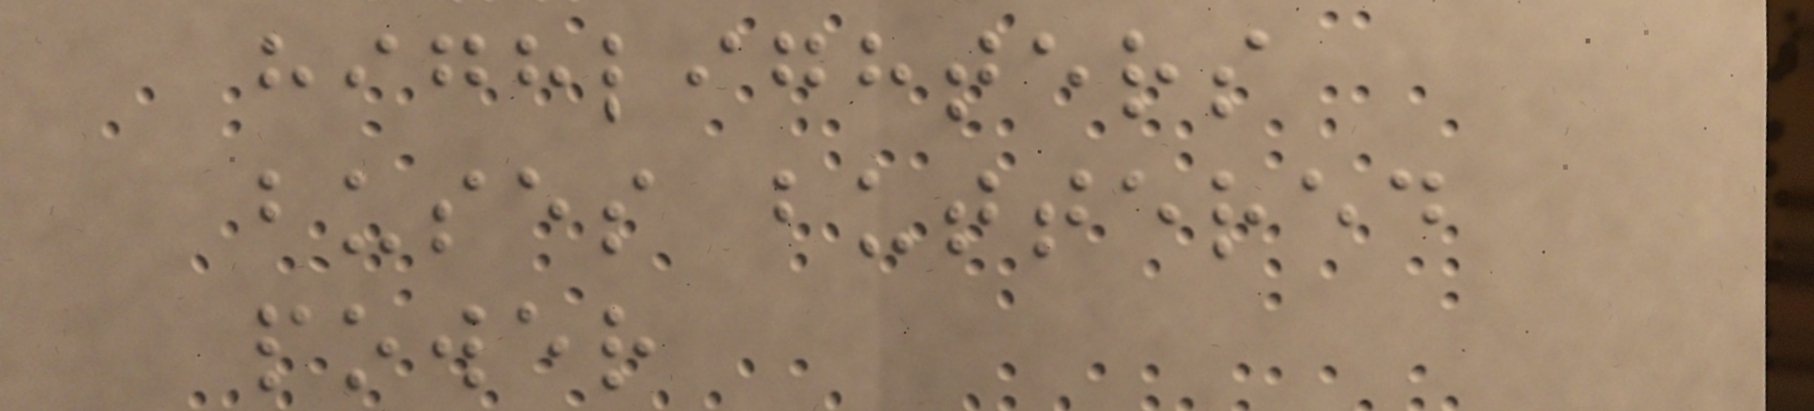highlighters
buses buttered
power
